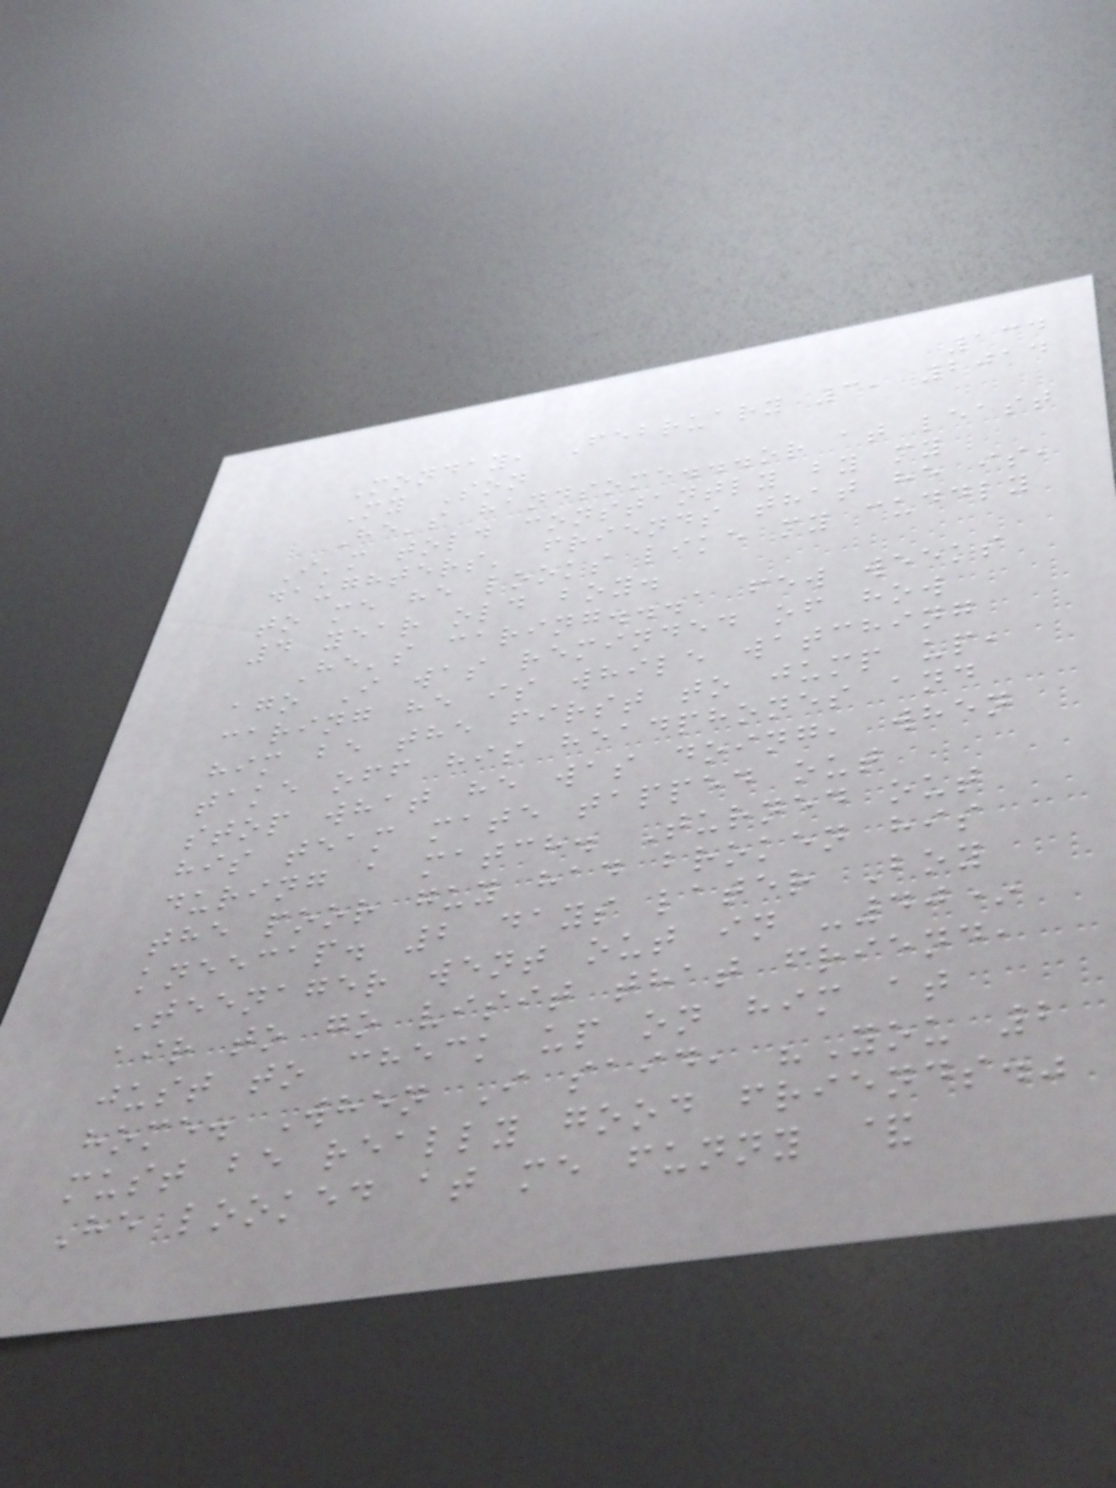134
Monday, February 3, 2014
My Son
He's handsome...or at least
I'm told constantly by my
daughters' friends that he is,
to me he looks like my cuddly
4 year old boy.
He's caring...a few weeks
ago I was reminded of how
caring he is while watching
him be the first to jump up,
take off his headphones and
stop what he was doing, when
his team mate tapped out
during a match. Turned out
the poor guy had broken his
kneecap. 2 days later Boy
Teenager went out in -40*
air to go visit that friend,
just to check up on him at
home. When I said, "You 2
must be really good friends."
He looked at me funny &
